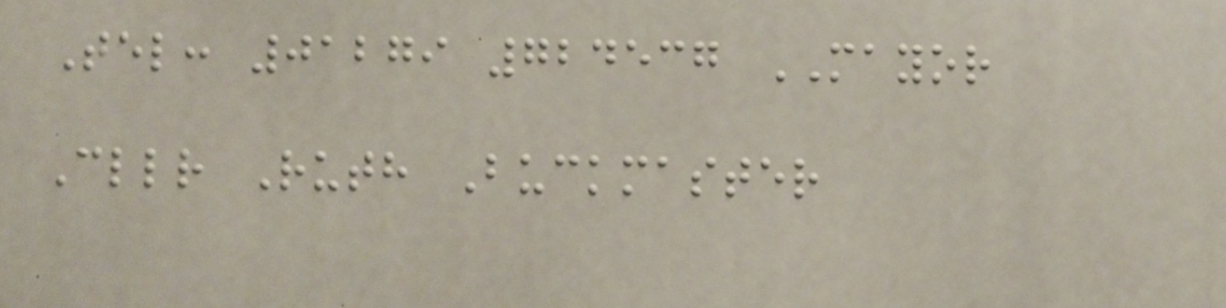Tel: 01279 724537 MAYOR
Cllr Ruth Buckmaster
